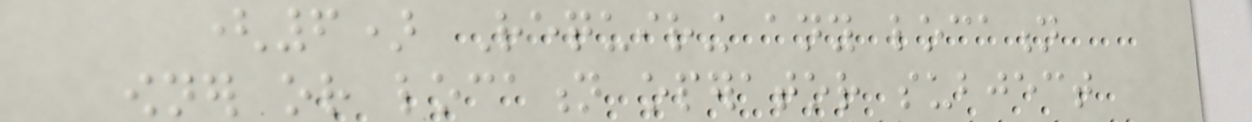(6) Requiring any location
owner or location operator subject
